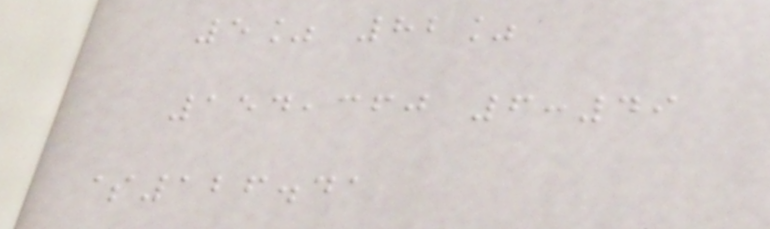5% 82%
154,360 6:49
$126.41
